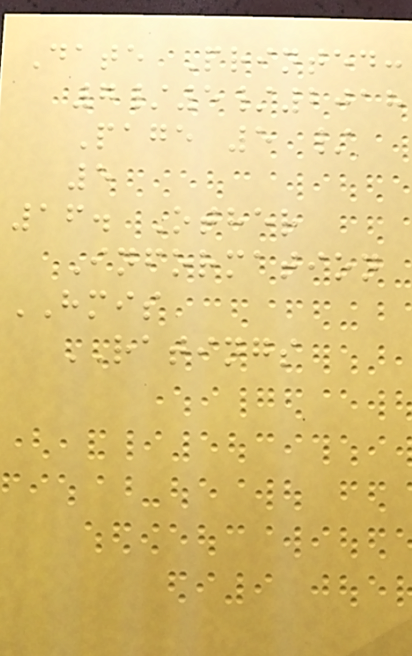Date Printed:
7/5/2018
Page 5 /
5
16. Other
Information
HMIS
RATINGS
